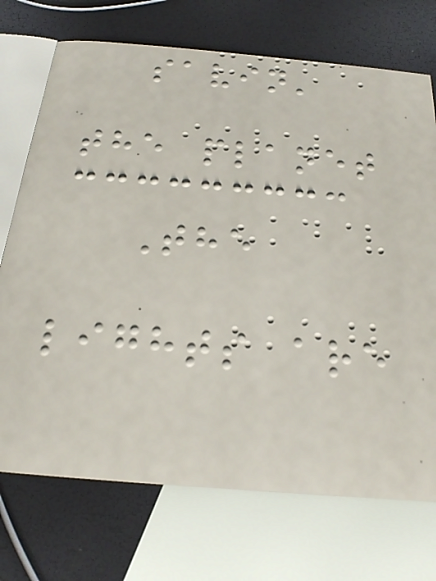savin'
the planet
The
lights are
